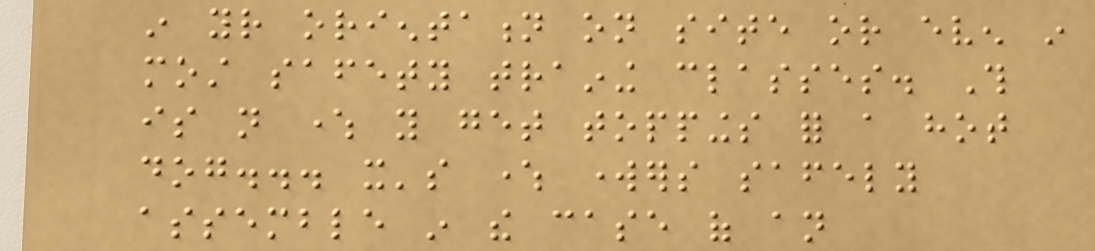in your orientation on site or even in
most safety training classes. This
is not where you get toppings for a hot
dog... it's where workers safely
assemble in the case of an
